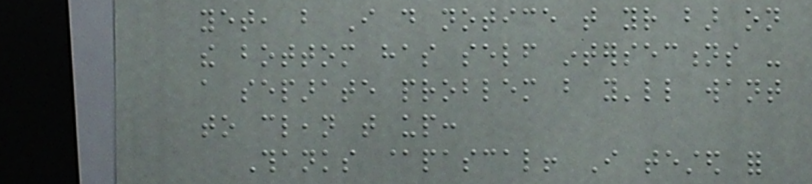yet, but I do notice that your bar on
the bottom has self intersections -
a separate problem but you'll want
to clean that up:
Thanks @pascal! I tested for
